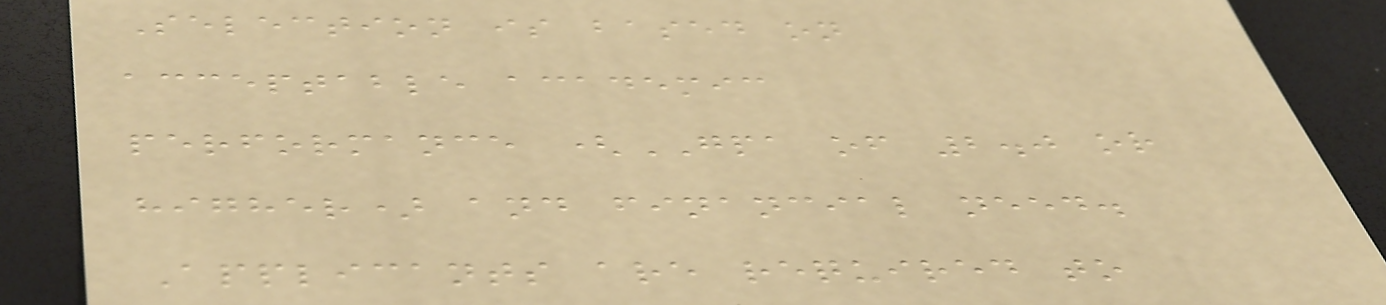Selection is based on
acceptable academic
performance (GPA of 2.0 or
higher) and financial need.
Applicants are required to
